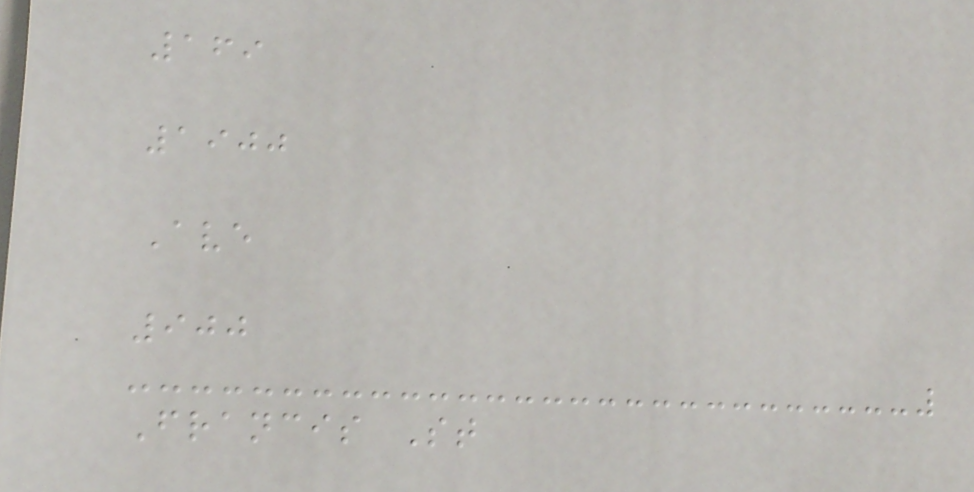169
1900
Ave
900
Francis St
